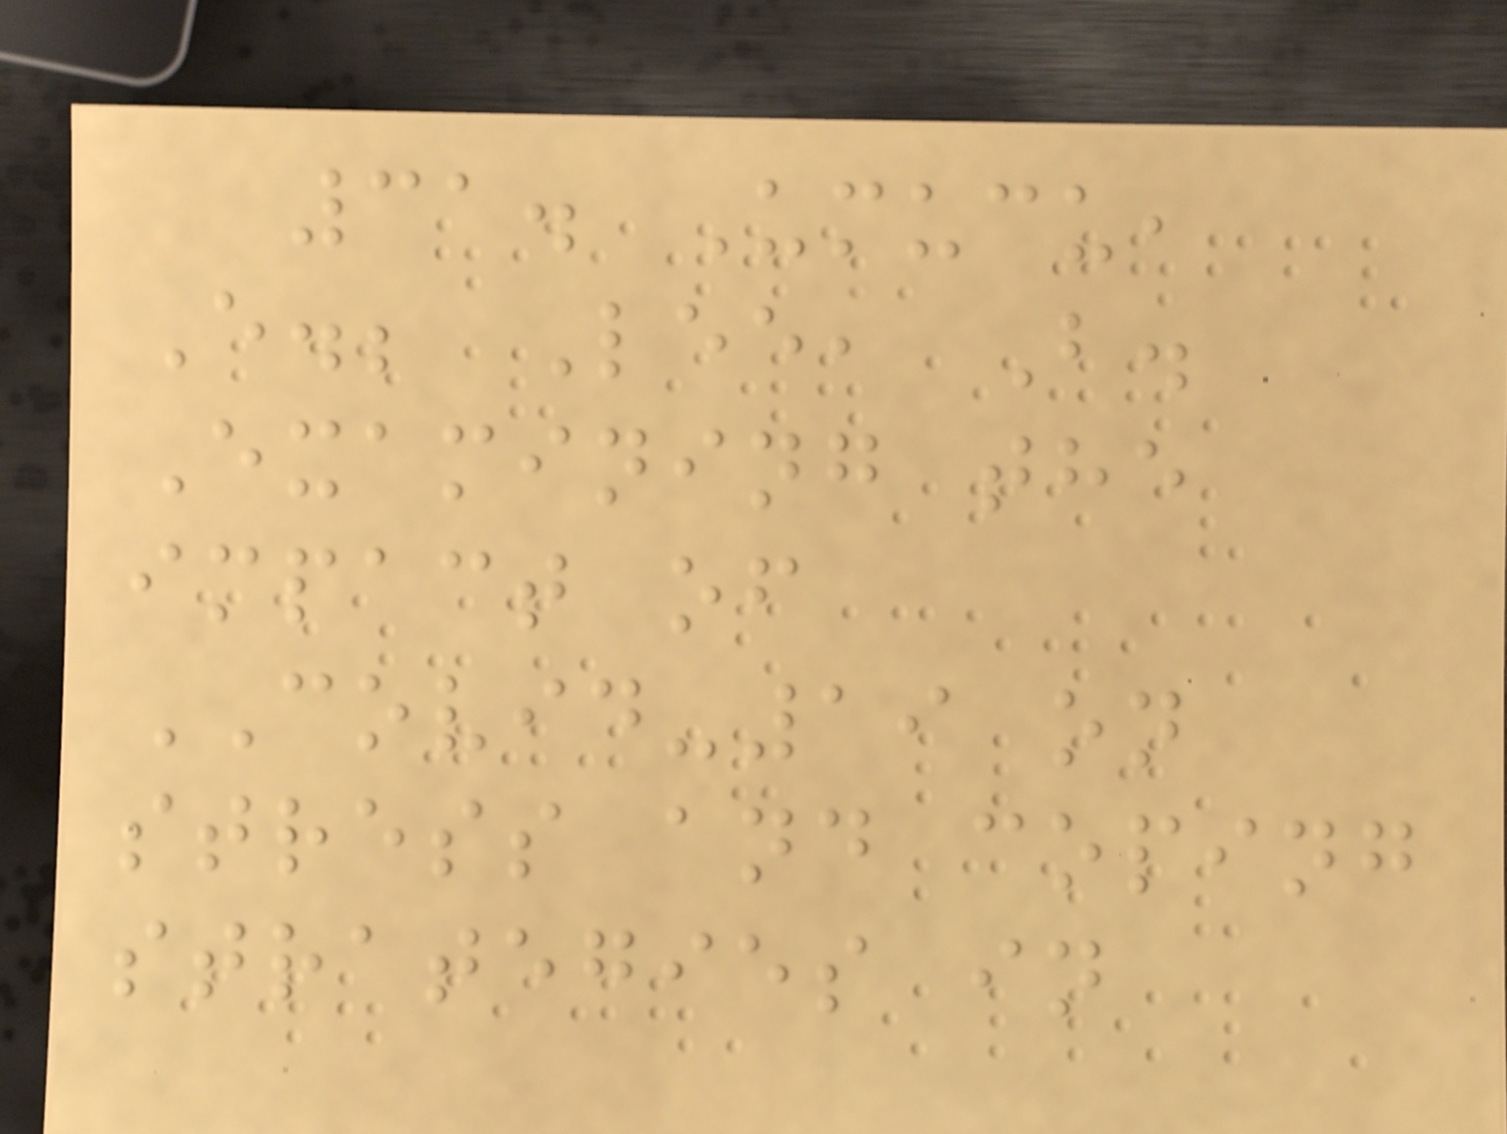31. Umucu,
E.; Lee, B.
Examining the
impact of
COVID-19 on
stress and coping
strategies in
